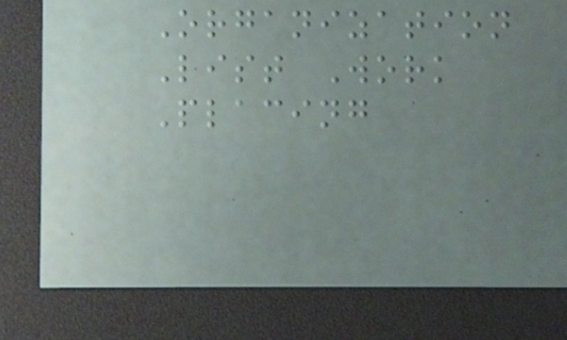Organization
List Work
Placing
